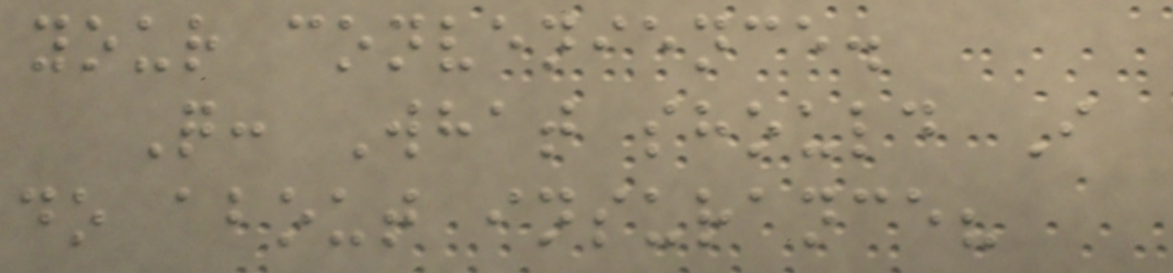your convenience.
Q: What should I
do about insurance?
